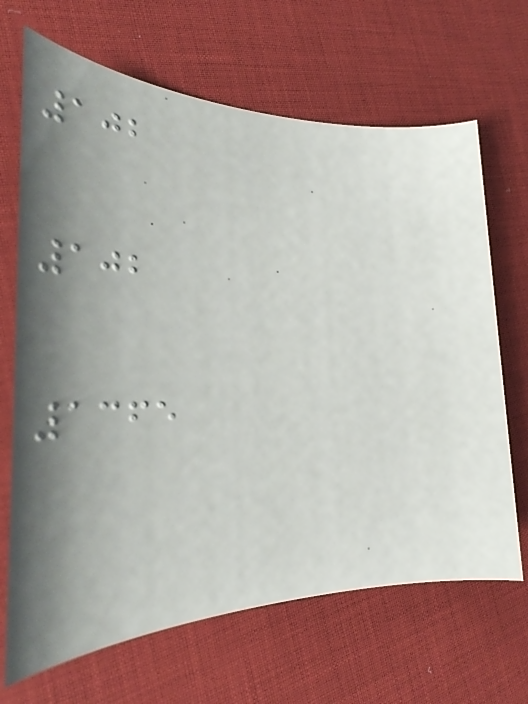102
102
1365
